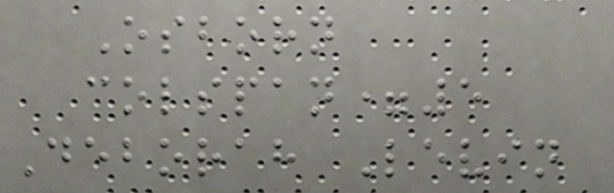Osborn
colspan=5
Deborah Levin
